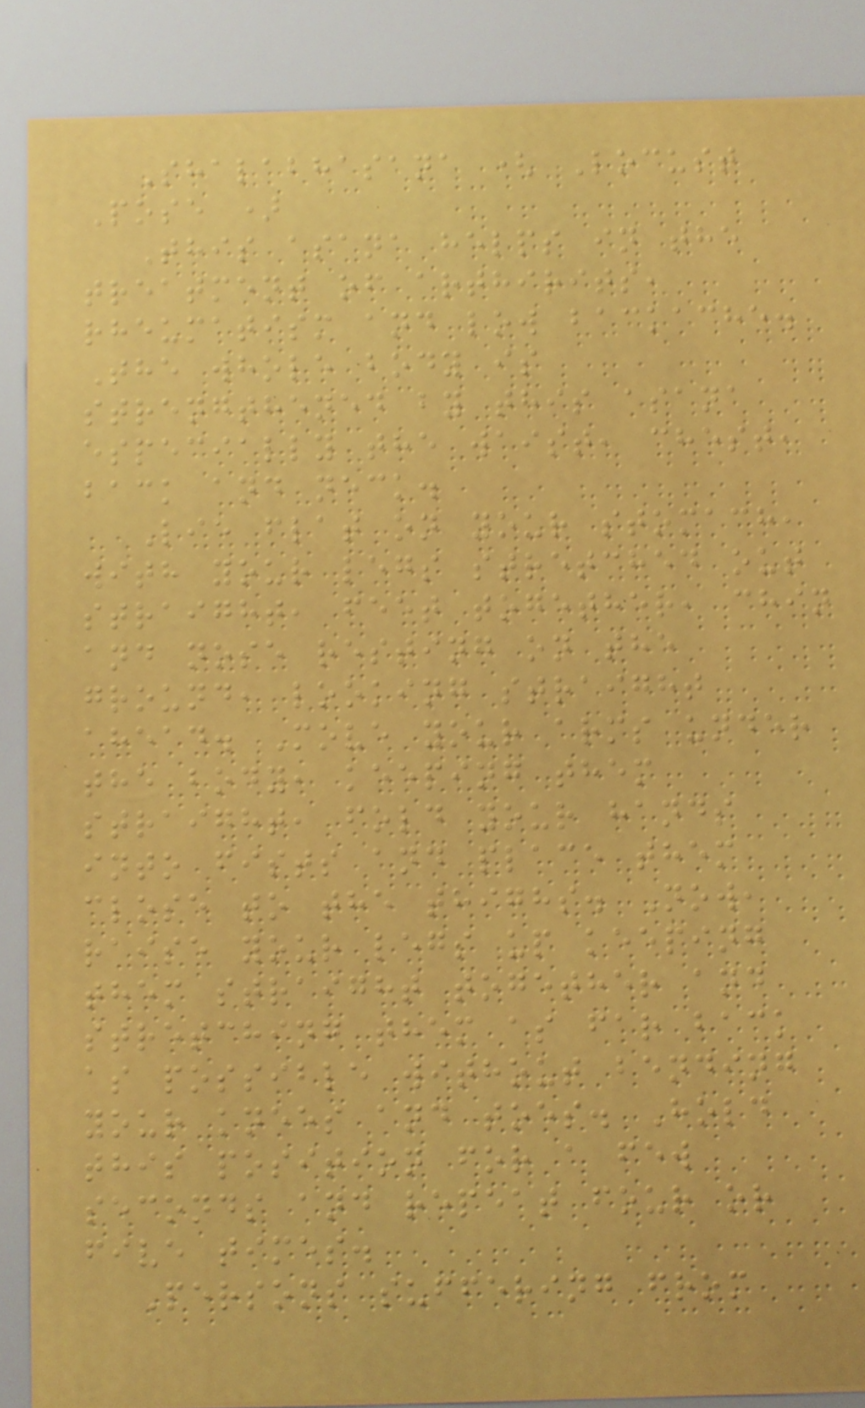Shalabhasana ( Locust
Pose )
This asana helps in the
treatment of arthirits,
rheumatism and low backache.
The whole body is
strengthened by this asana
especially the waist, chest,
back and neck.
Lie flat on your stomach,
with your legs stretched out
straight, feet together, chin
and nose resting on the
ground, looking straight
ahead. Move your arms under
the body, keeping them
straight, fold your hands
into fists and place them
close to the thighs. Now,
raise your legs up keeping
them straight together and
stretching them as far back
as possible without bending
your knees and toes. Hold
this position for a few
seconds and repeat four or
five times.
Persons suffering from
